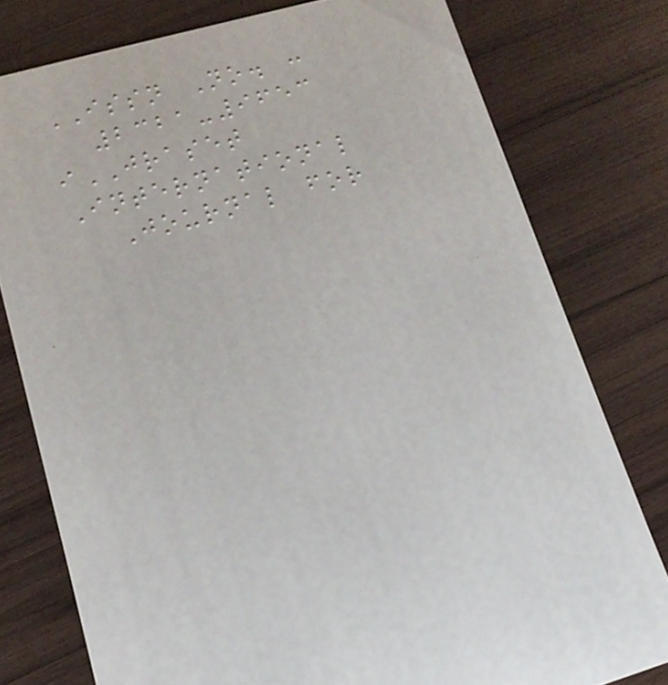ISSN No. :
2321-9653
iJRASET
International
Journal for
